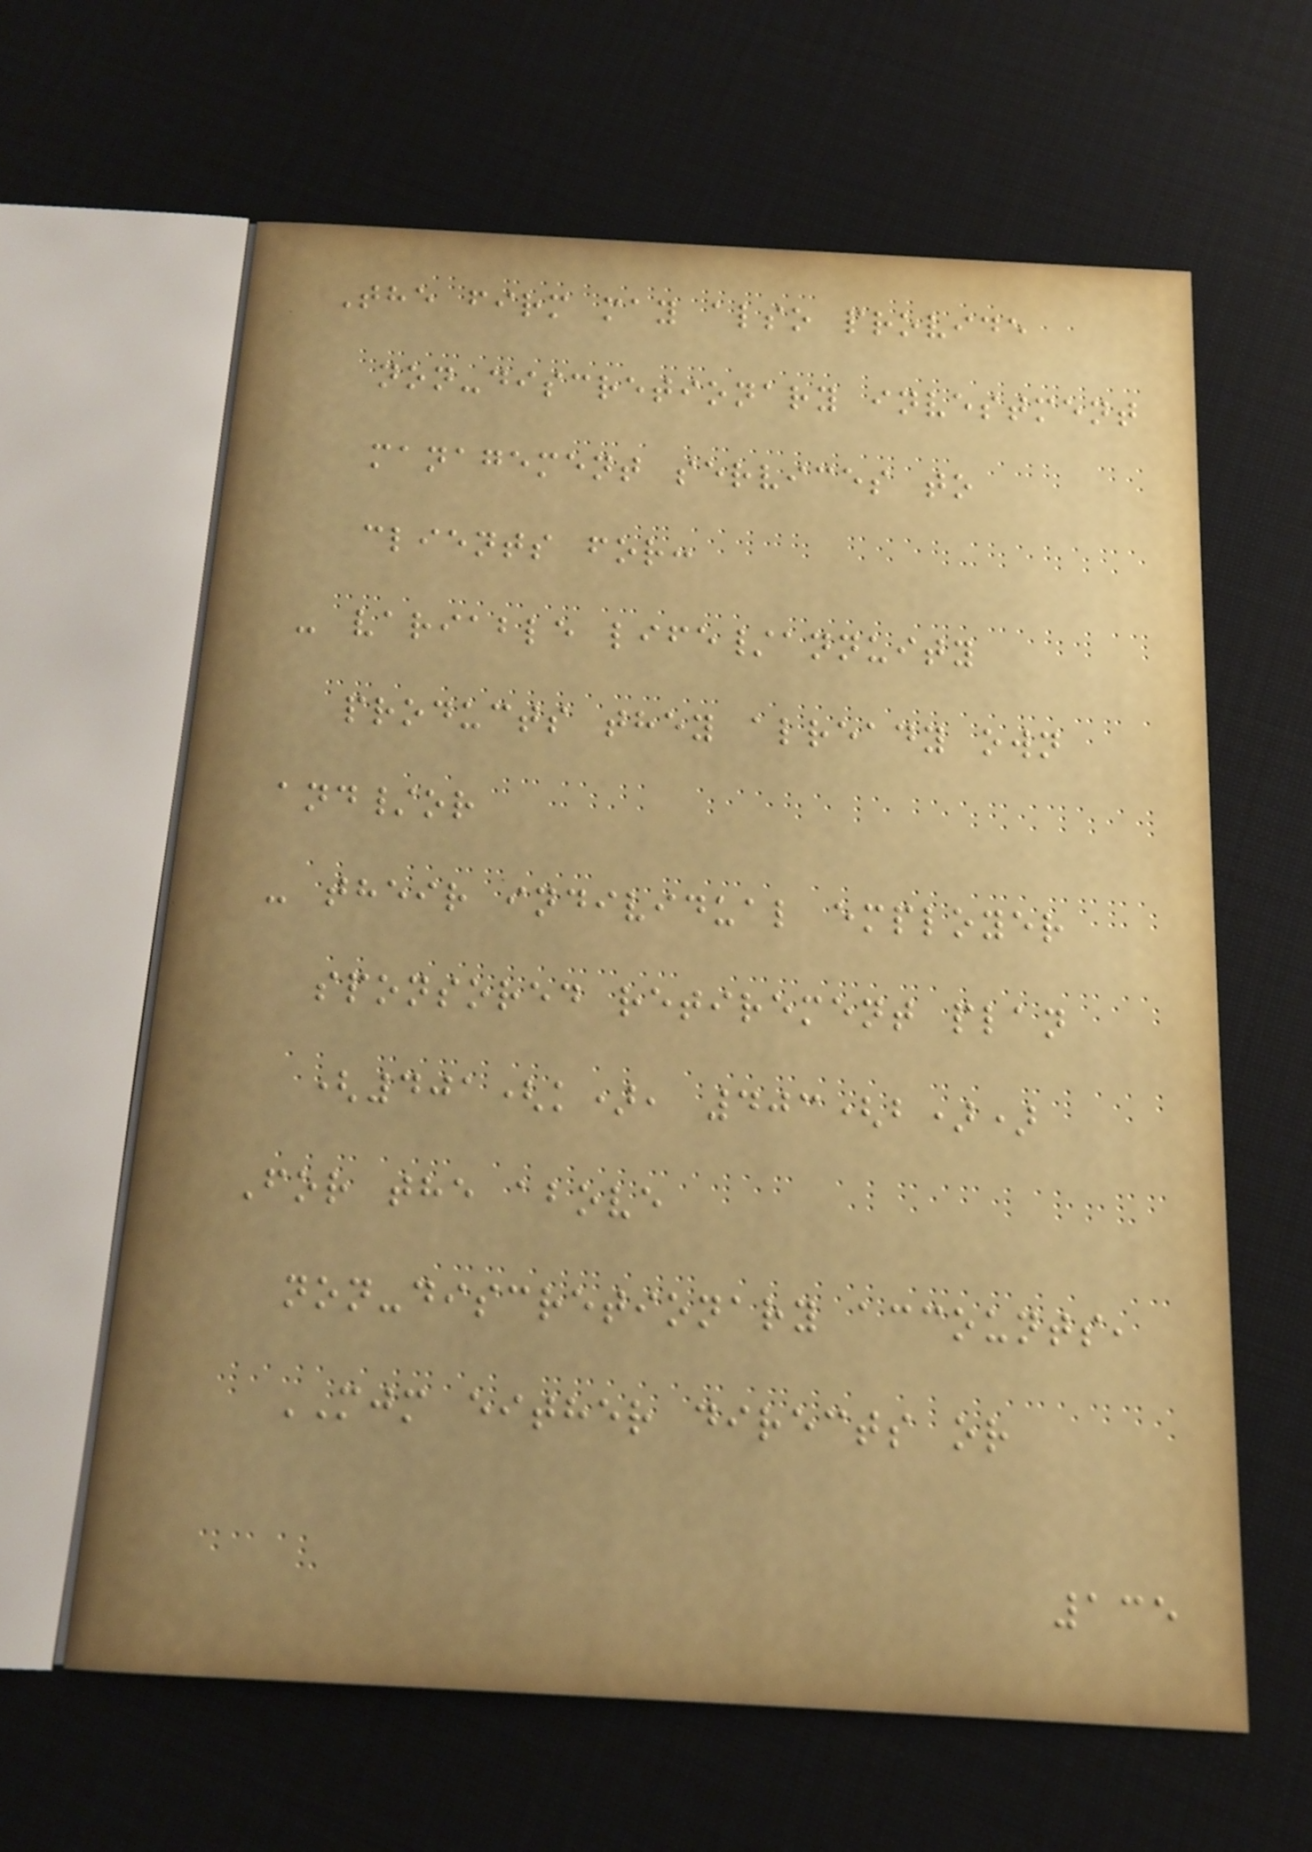The firm may also provide
non-discretionary investment
management services to
clients for:
- variable life/annuity
products they already own
and/or
- their individual employer
sponsored retirement plan
(401(k), 403(b))
For the above
non-discretionary accounts,
MJM either directs or
135
